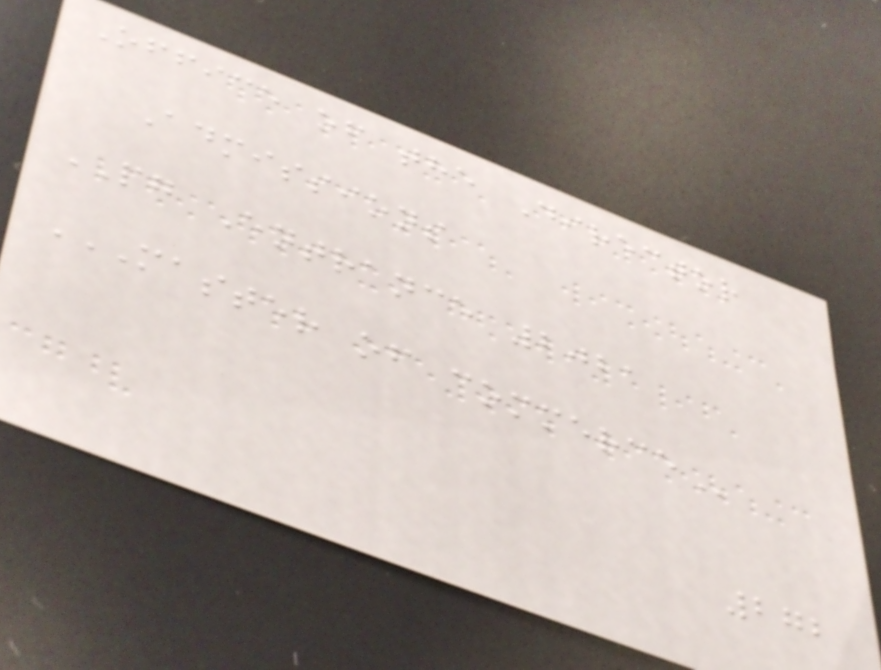Office of the Director
Admissions
PG Entrance 2021
MASTER OF COMMERCE
272
